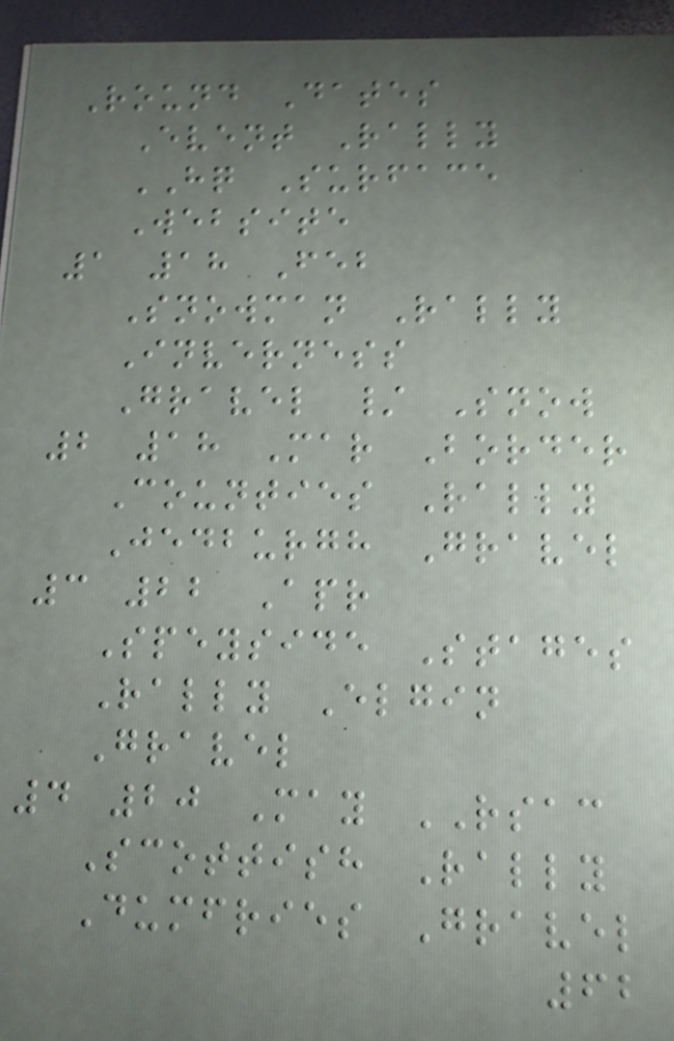Round Dates
Event Rally
HQ Surface
Website
1 18 Feb
Snowman Rally
Inverness
Gravel / Snow
2 18 Mar Border
Counties Rally
Jedburgh Gravel
3 22 Apr
Speyside Stages
Rally Elgin
Gravel
4 20 May RSAC
Scottish Rally
Dumfries Gravel
62
